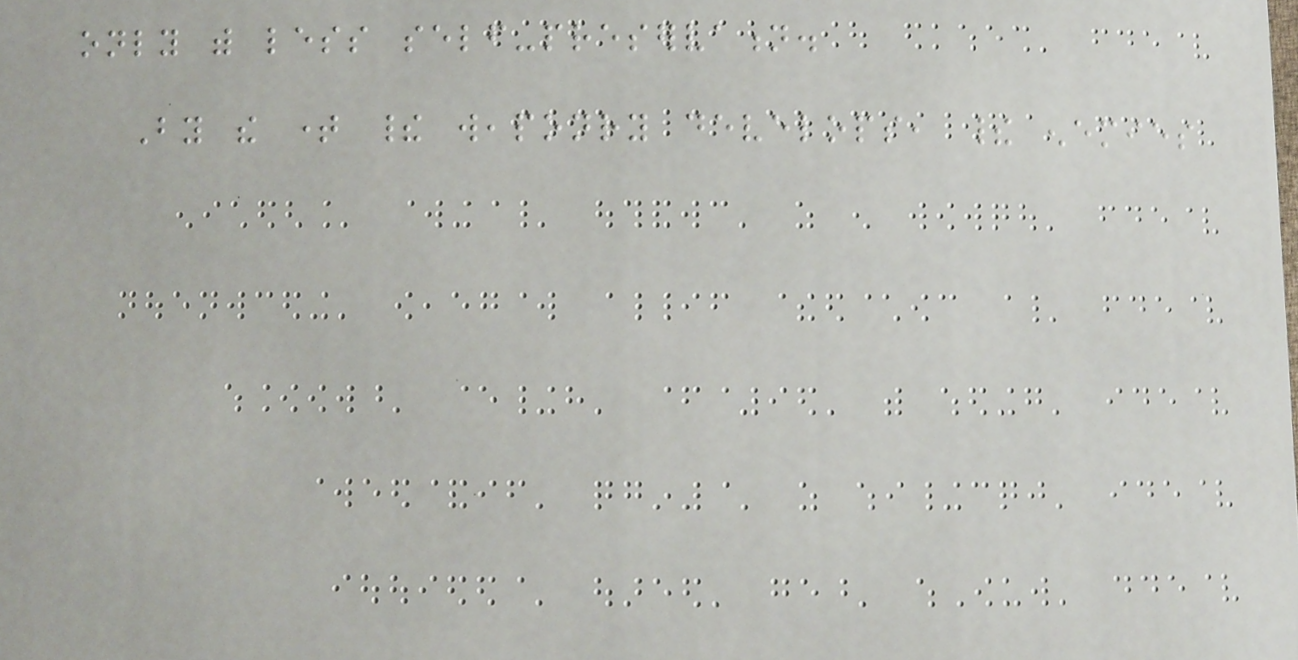only with less self-preservation.
By the time their weaponry develops, their enemies
